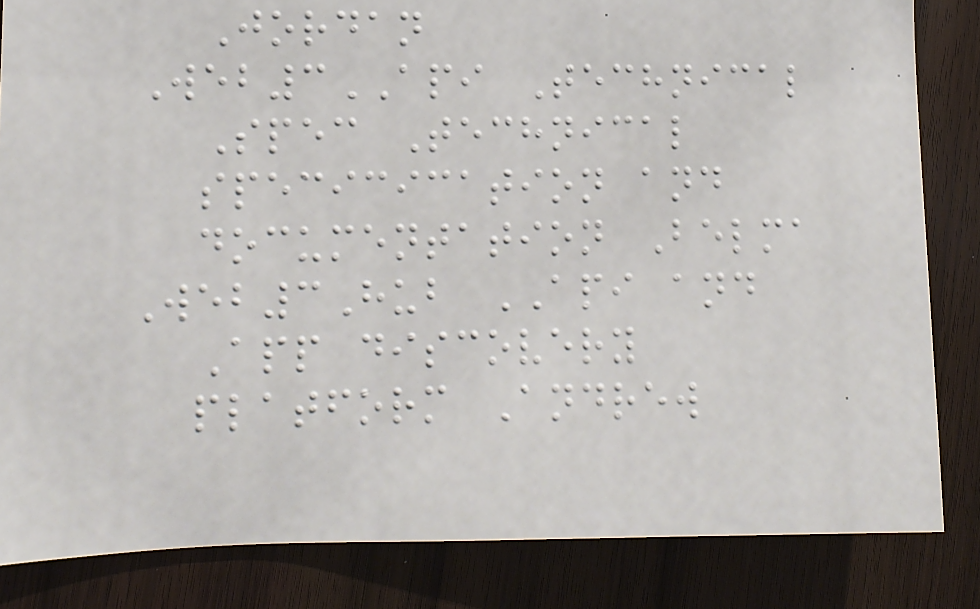Jordan
Web3API Technical
Spec Technical
specicication and
documentation Belma
Web3Hub API and
App discovery
platform Andrew
